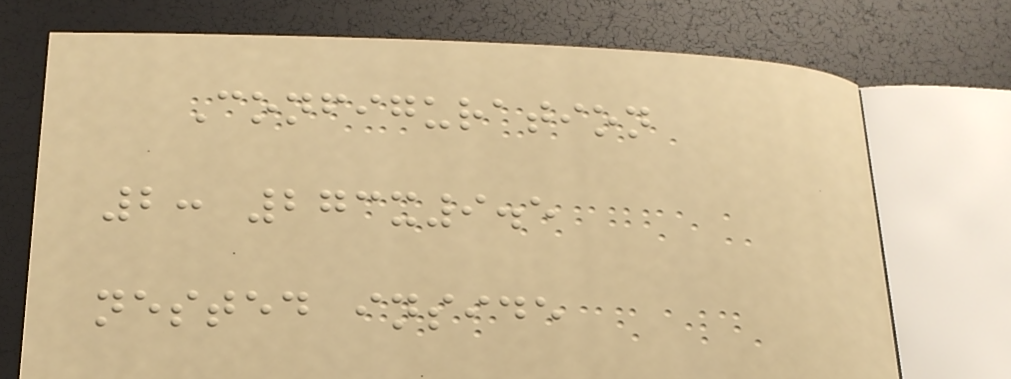Configuration
2: 273x9.5
nested inside
